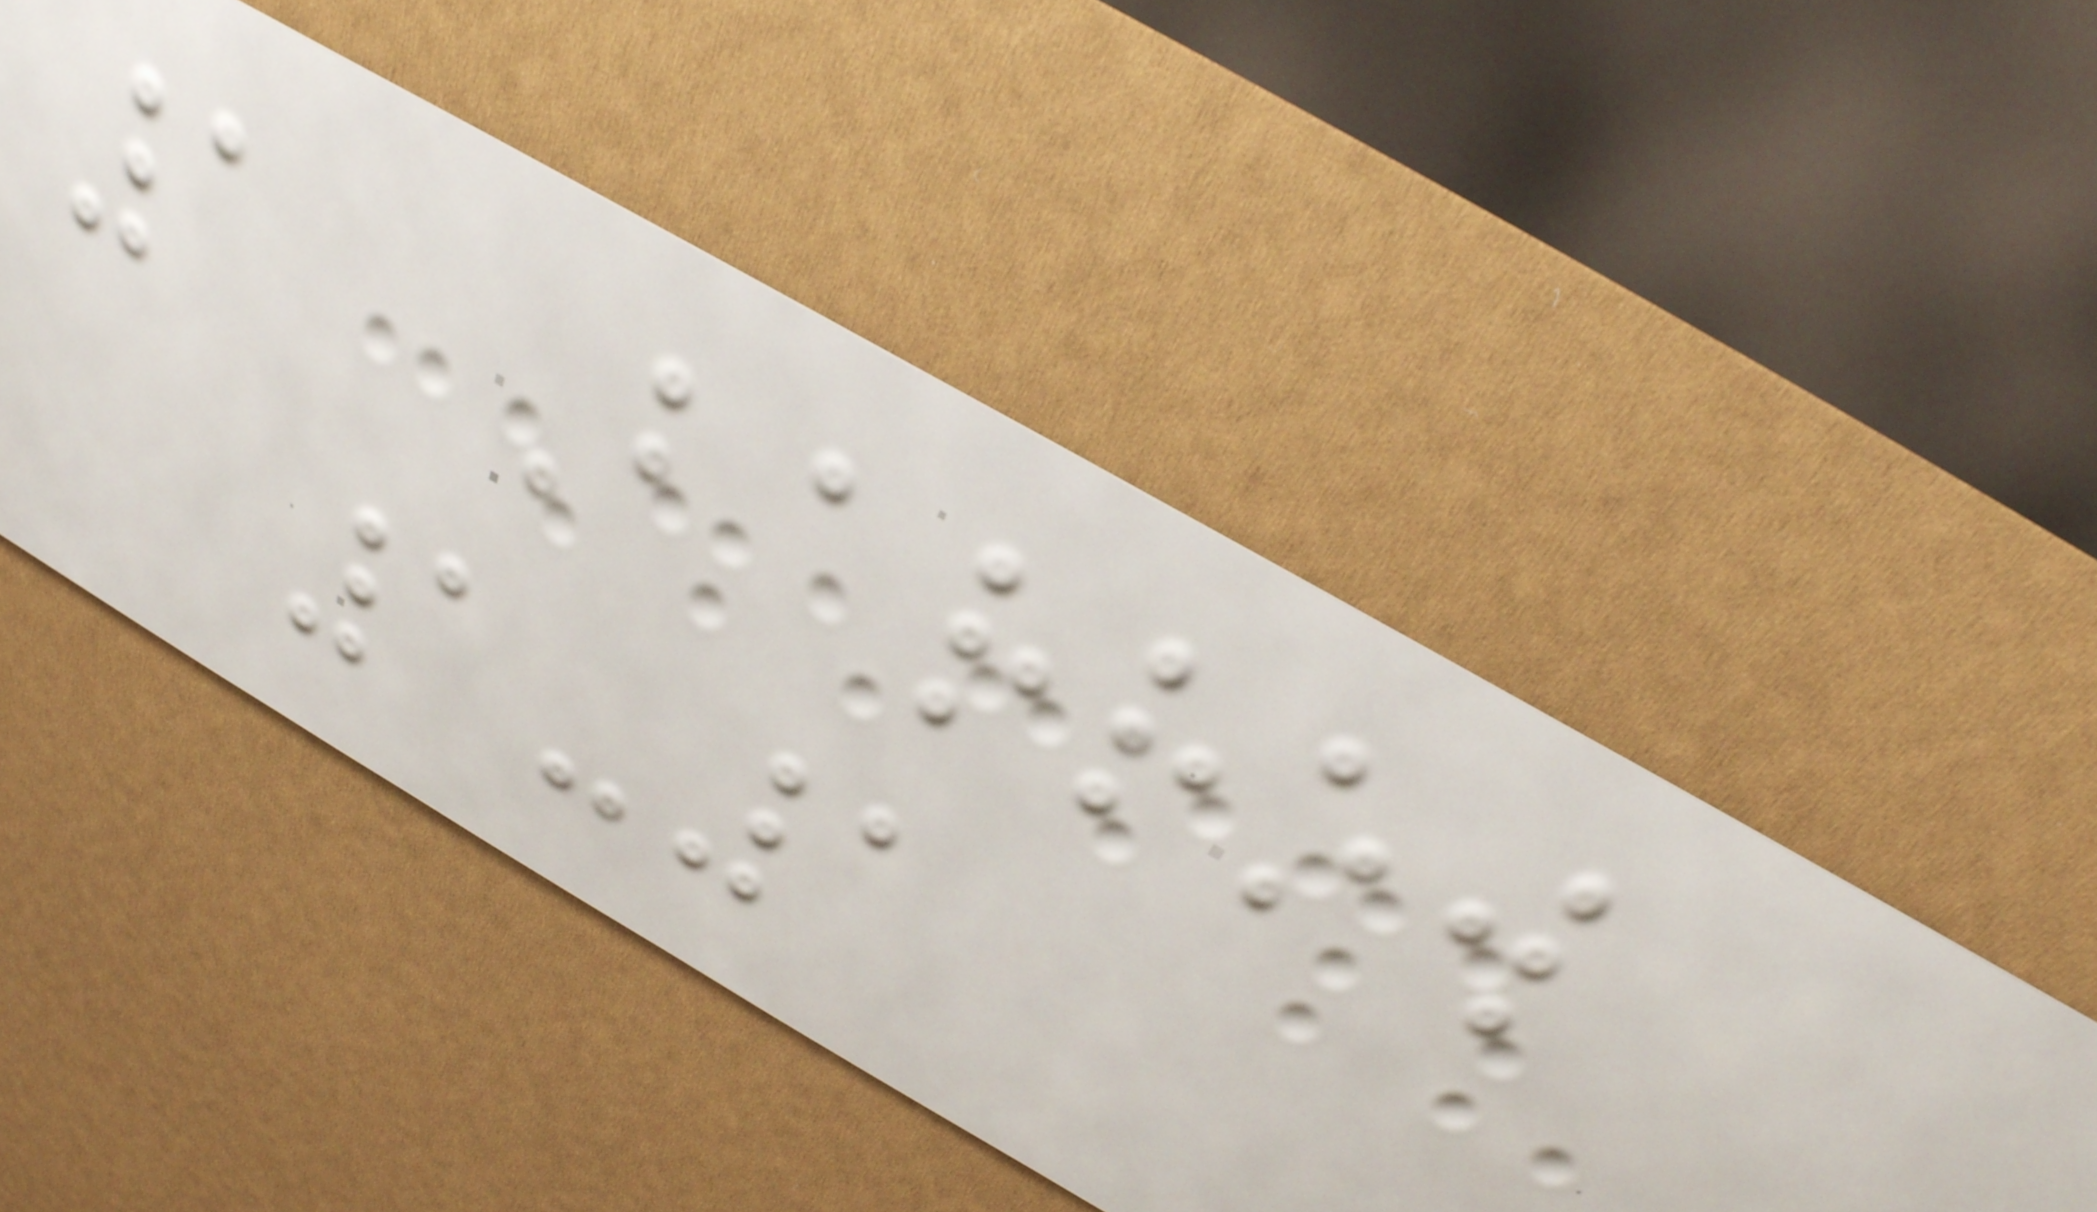1 Barrow
1-1
